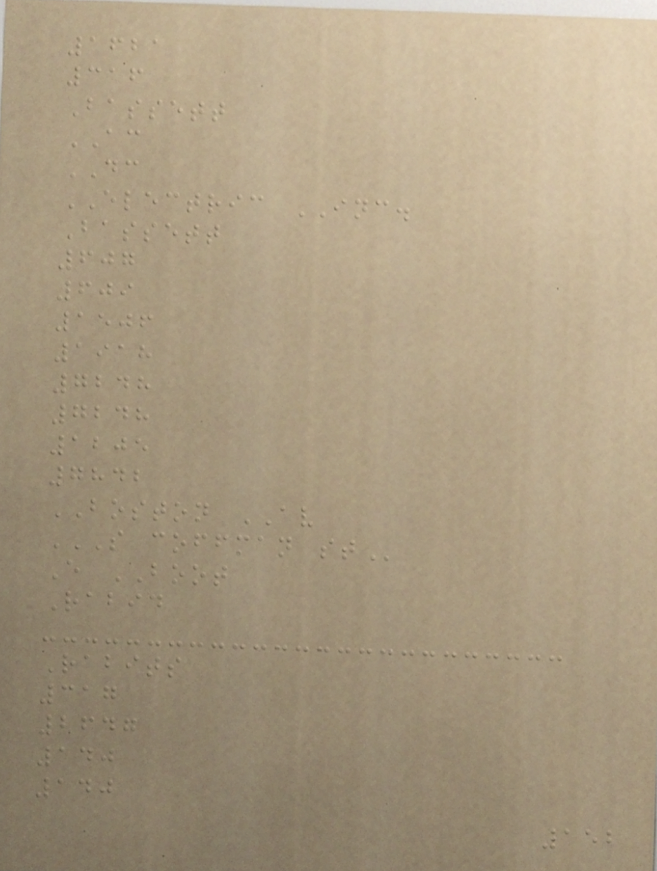1621
316
Bassett
AC
DC
ELECTRIC INC.
Bassett
607
609
1506
1918
7248
7248
1205
7842
BOSTON AV
S COFFMAN ST
E BOOT
Rabid
Rabits
317
2647
140
140
152
